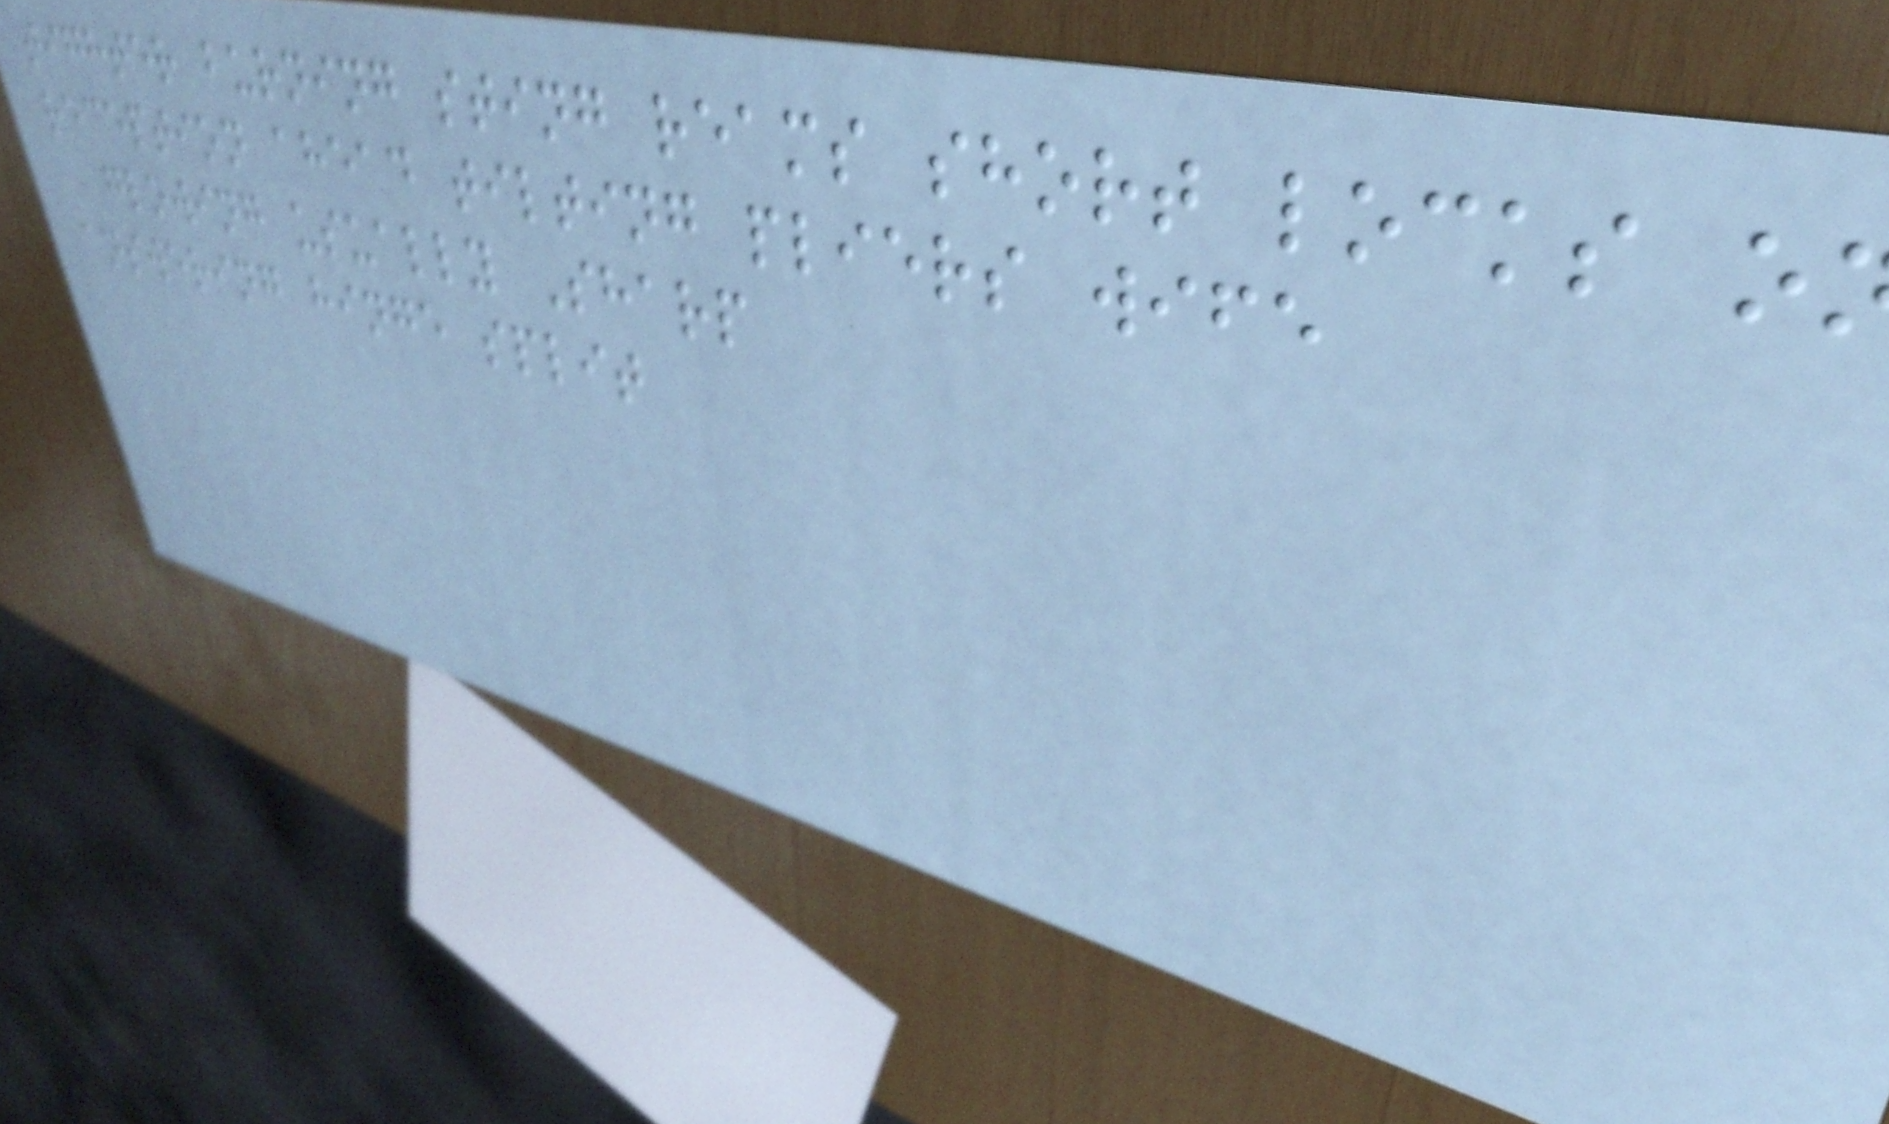tighter burning sting reams short locks on
reception ahead tilting pliers wife
glowing usually Sharp
answering hinge split
